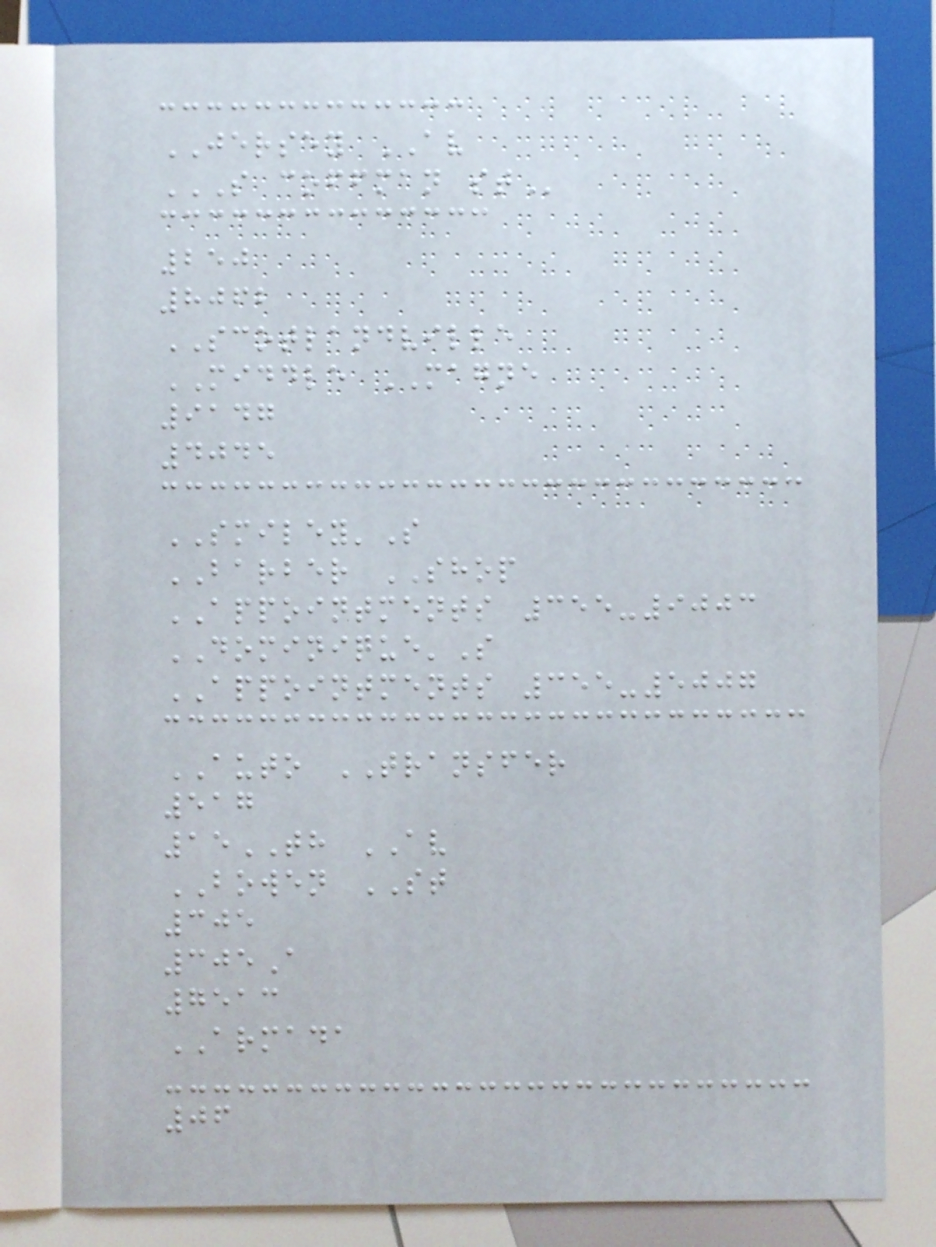JERSEY AV
S COFFMAN ST
250
8062
SCOTLANDVILLE
MIDDLE MAGNE
9147
4045
SMILEY'S
BARBER SHOP
APPOINTMENTS 355-9003
DOMINIQUE'S
APPOINTMENTS 355-5007
AUTO TRANSFER
517
15TH AV
BOWEN ST
305
305A
7513
ARMADA
06
